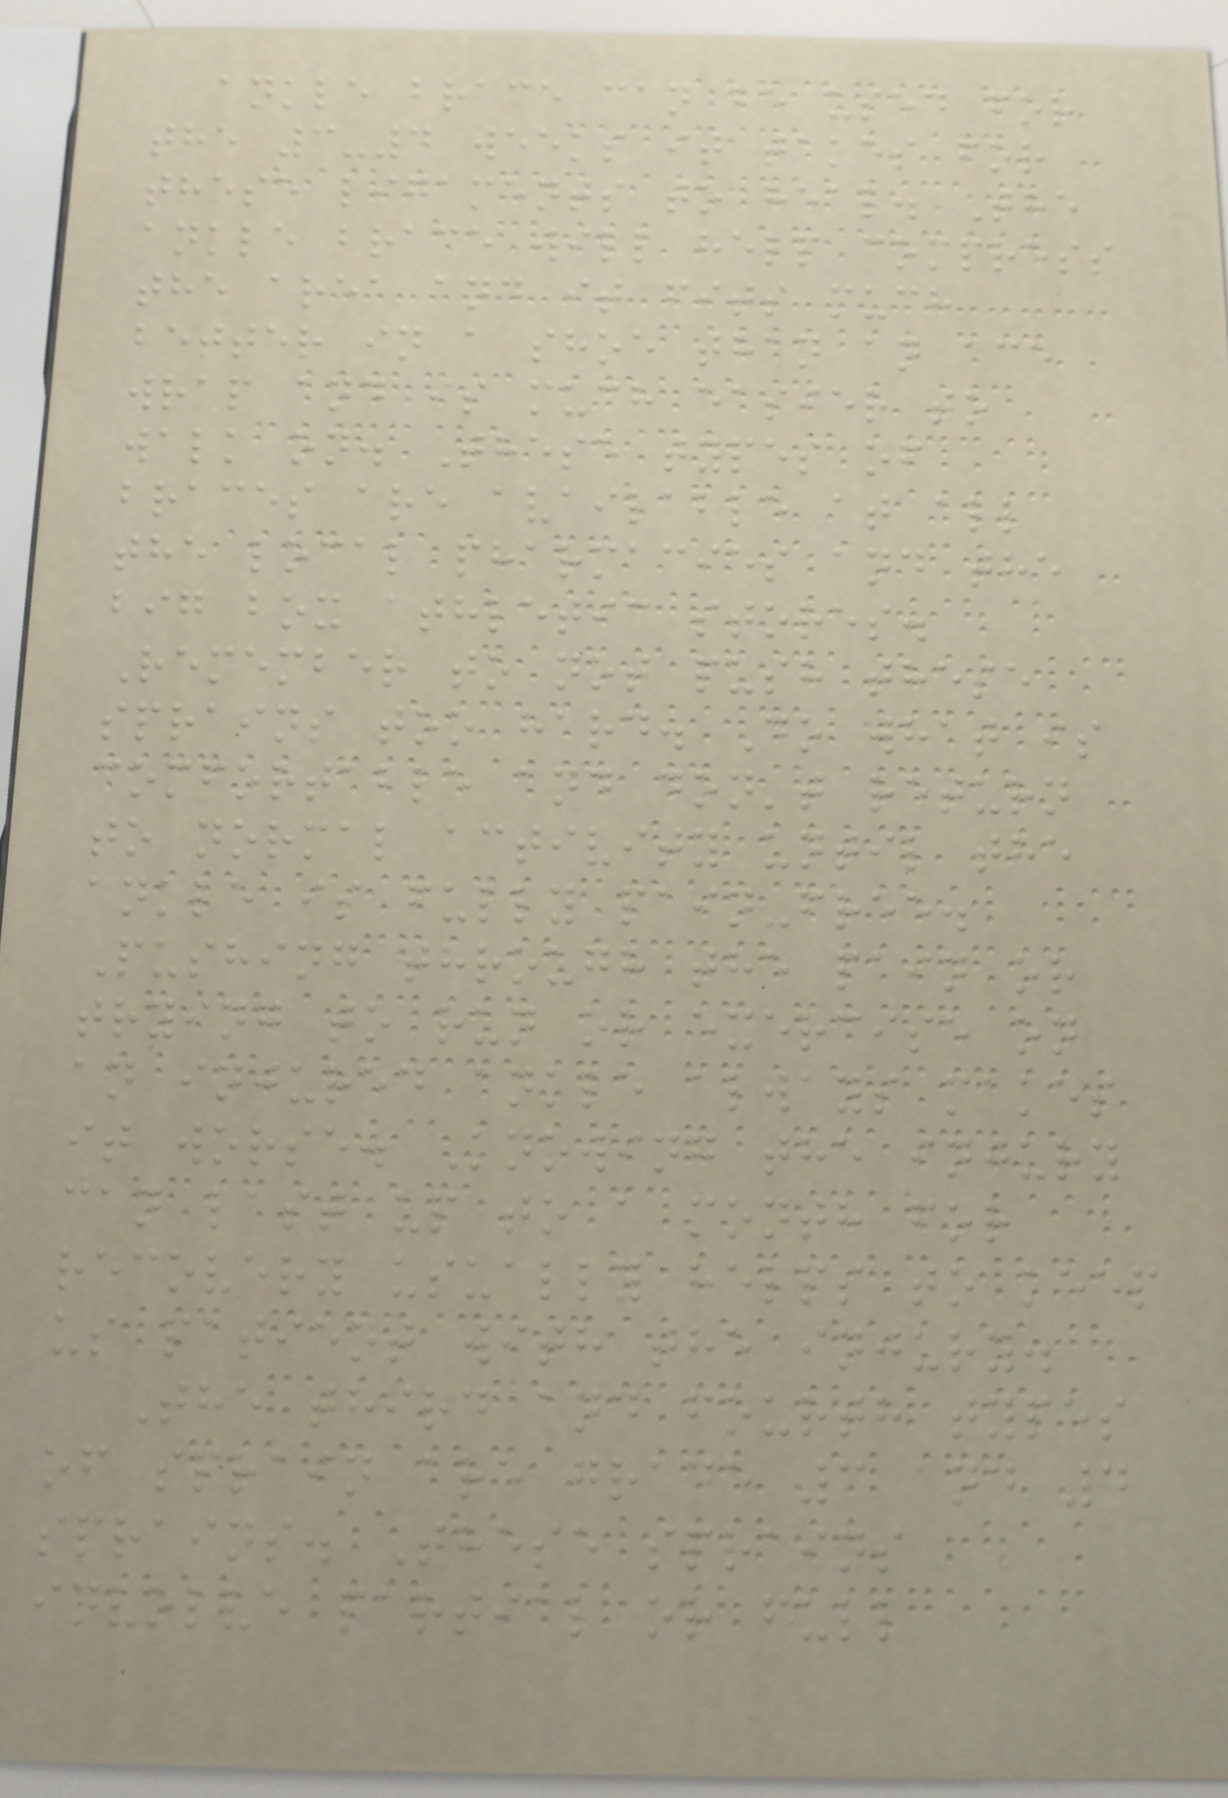ankle brace can be used for
the 3-4 weeks it takes for
these ligaments to heal. The
ankle brace will help compress
the area and it fits much
better in a shoe than an ace
wrap and is much easier to
walk on. These types of
braces are available at all
the local pharmacies and the
big box athletic stores.
Remember to not push these
sprains too hard. Do what is
comfortable and don't return
to normal activity until the
ankle is fully pain-free.
Pushing through the pain or
trying to run or exercise on
an injured ankle always makes
it worse. Knowing the injury
can last up to a month for
recovery usually helps to keep
us patient with the injury.
The third and fourth types
of sprain are grade 3 and 4
sprains. These sprains
involve partial or full
